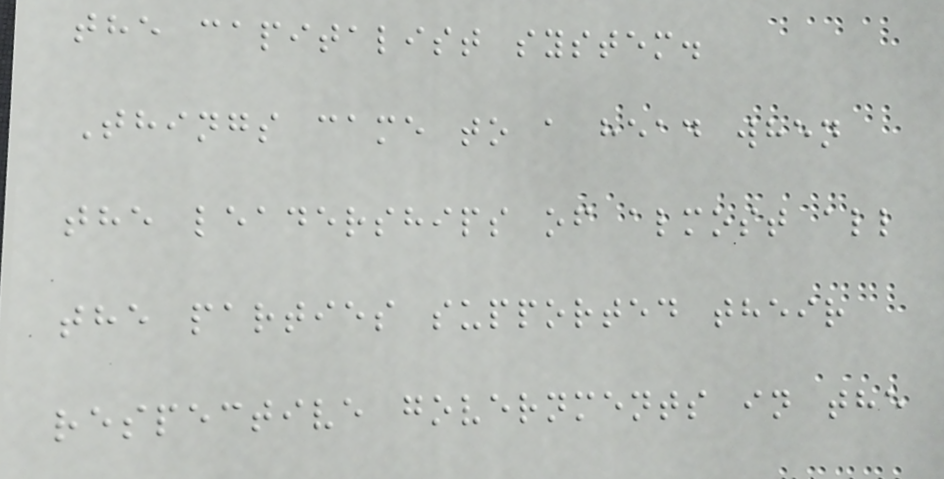the capitalist system.
Things came to a head when
the leaderships of almost all
the parties supported their
respective governments in the
